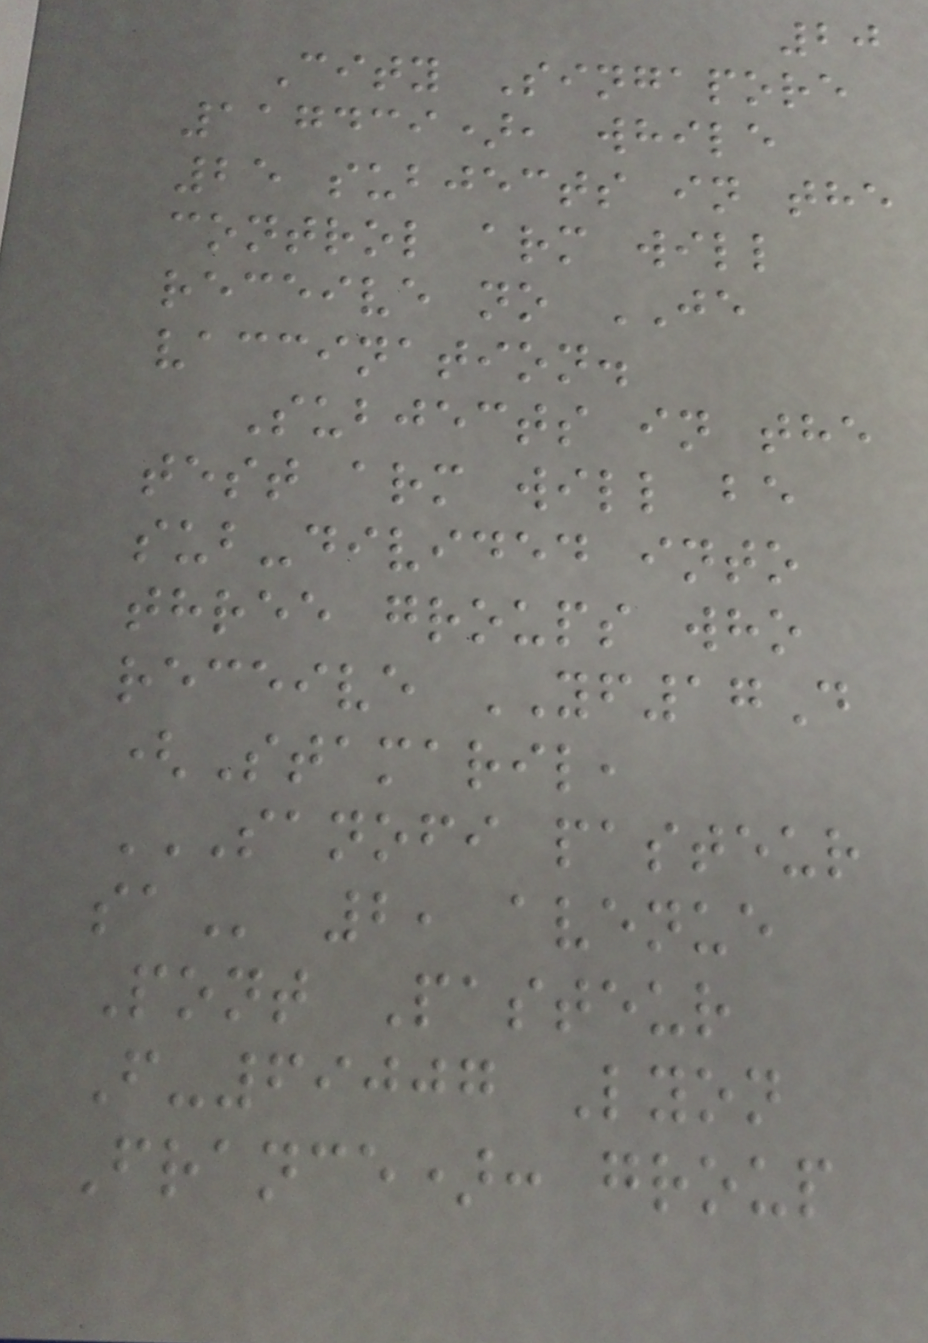20
City Singapore
117439), while
25 subjects in the
control arm will
receive no JE
vaccination.
Subjects in the
test arm will be
sub-divided into
three groups who
receive YF17D
(Stamaril,
SANOFI PASTEUR
SA 2, avenue
Pont Pasteur
F-69007 Lyon
France): group
